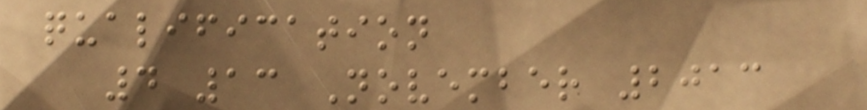qualification
4 13 November 2013
